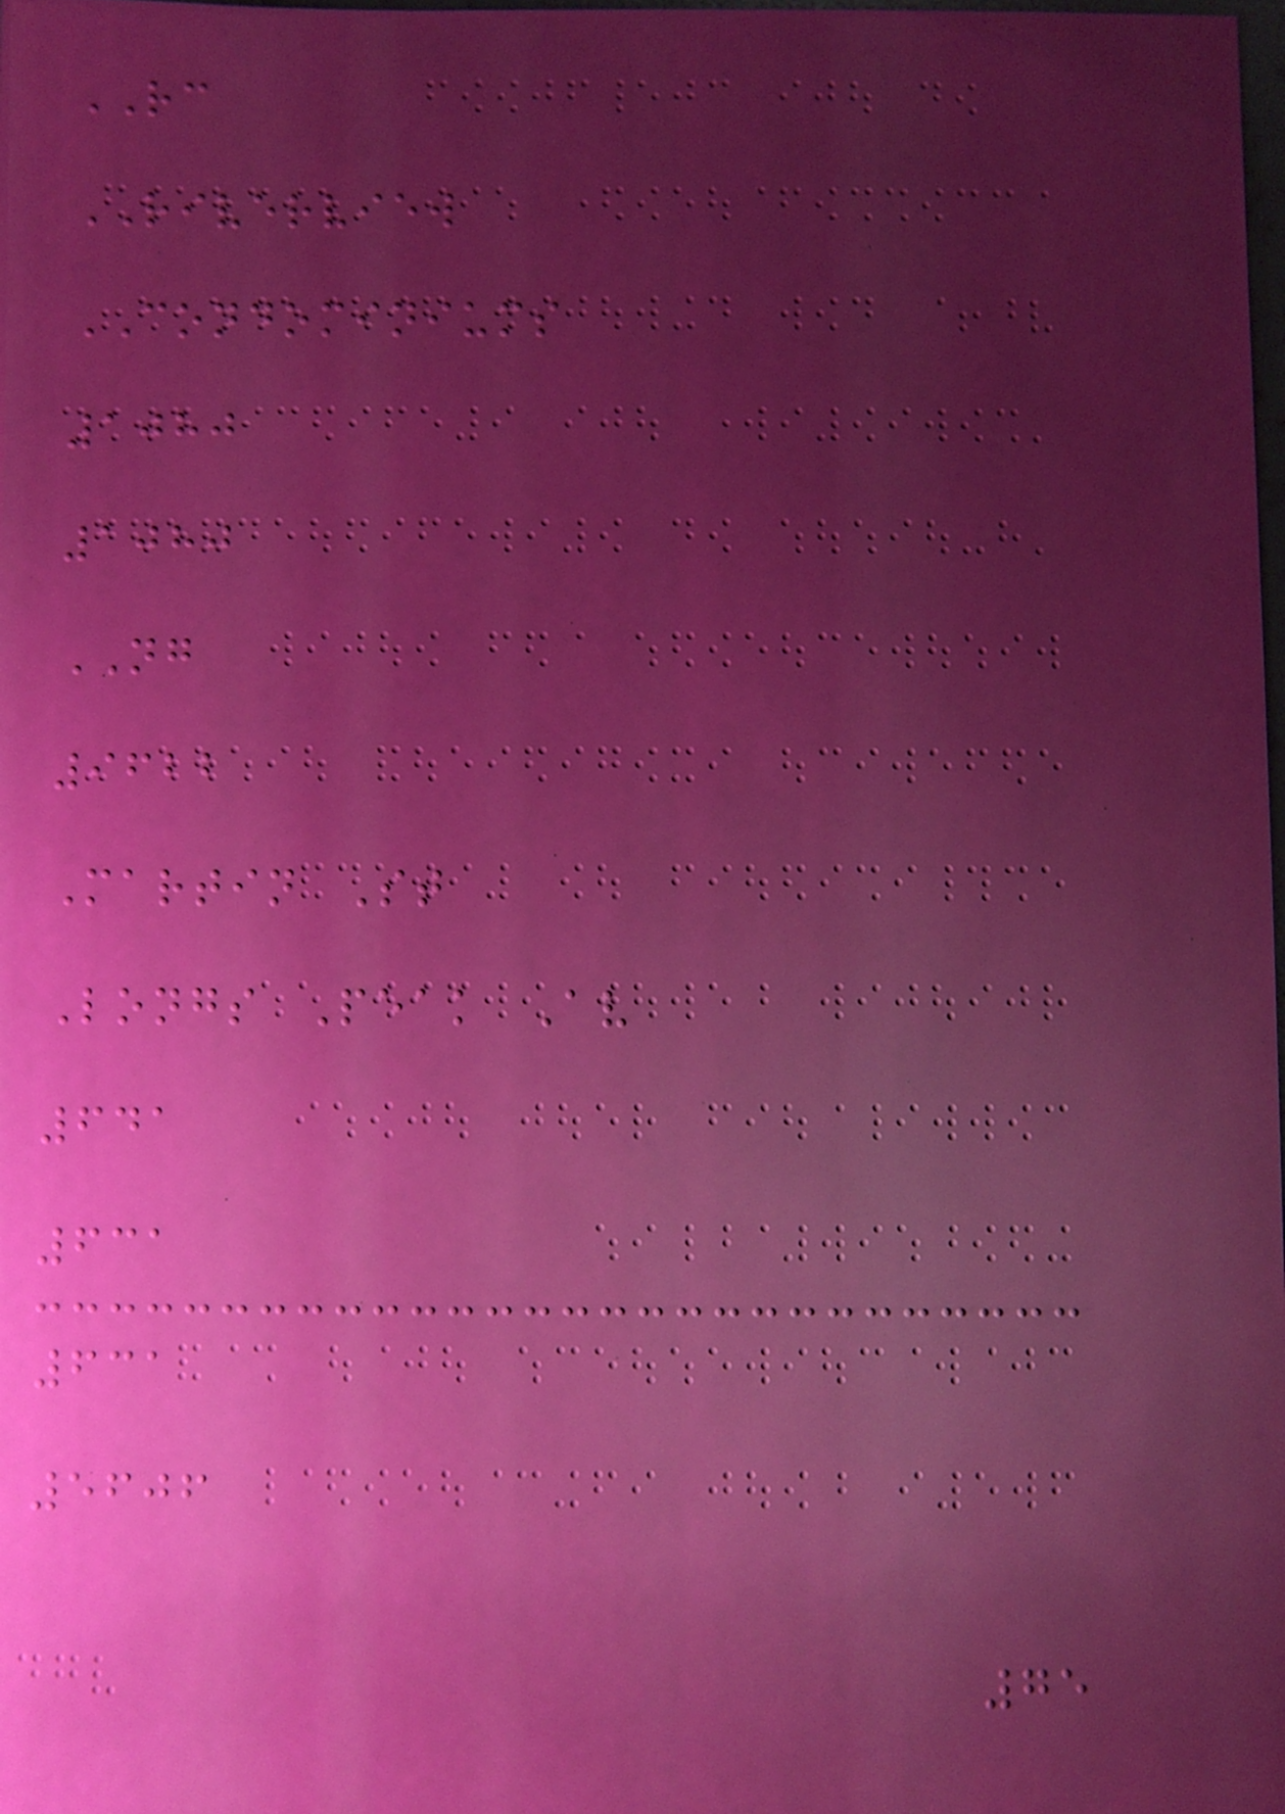RC
RIVERVIEW
CONDOMINIUMS
1080
1080
NG
9622
Martin St
Longs Peak Av
641
631
631
5606
75
